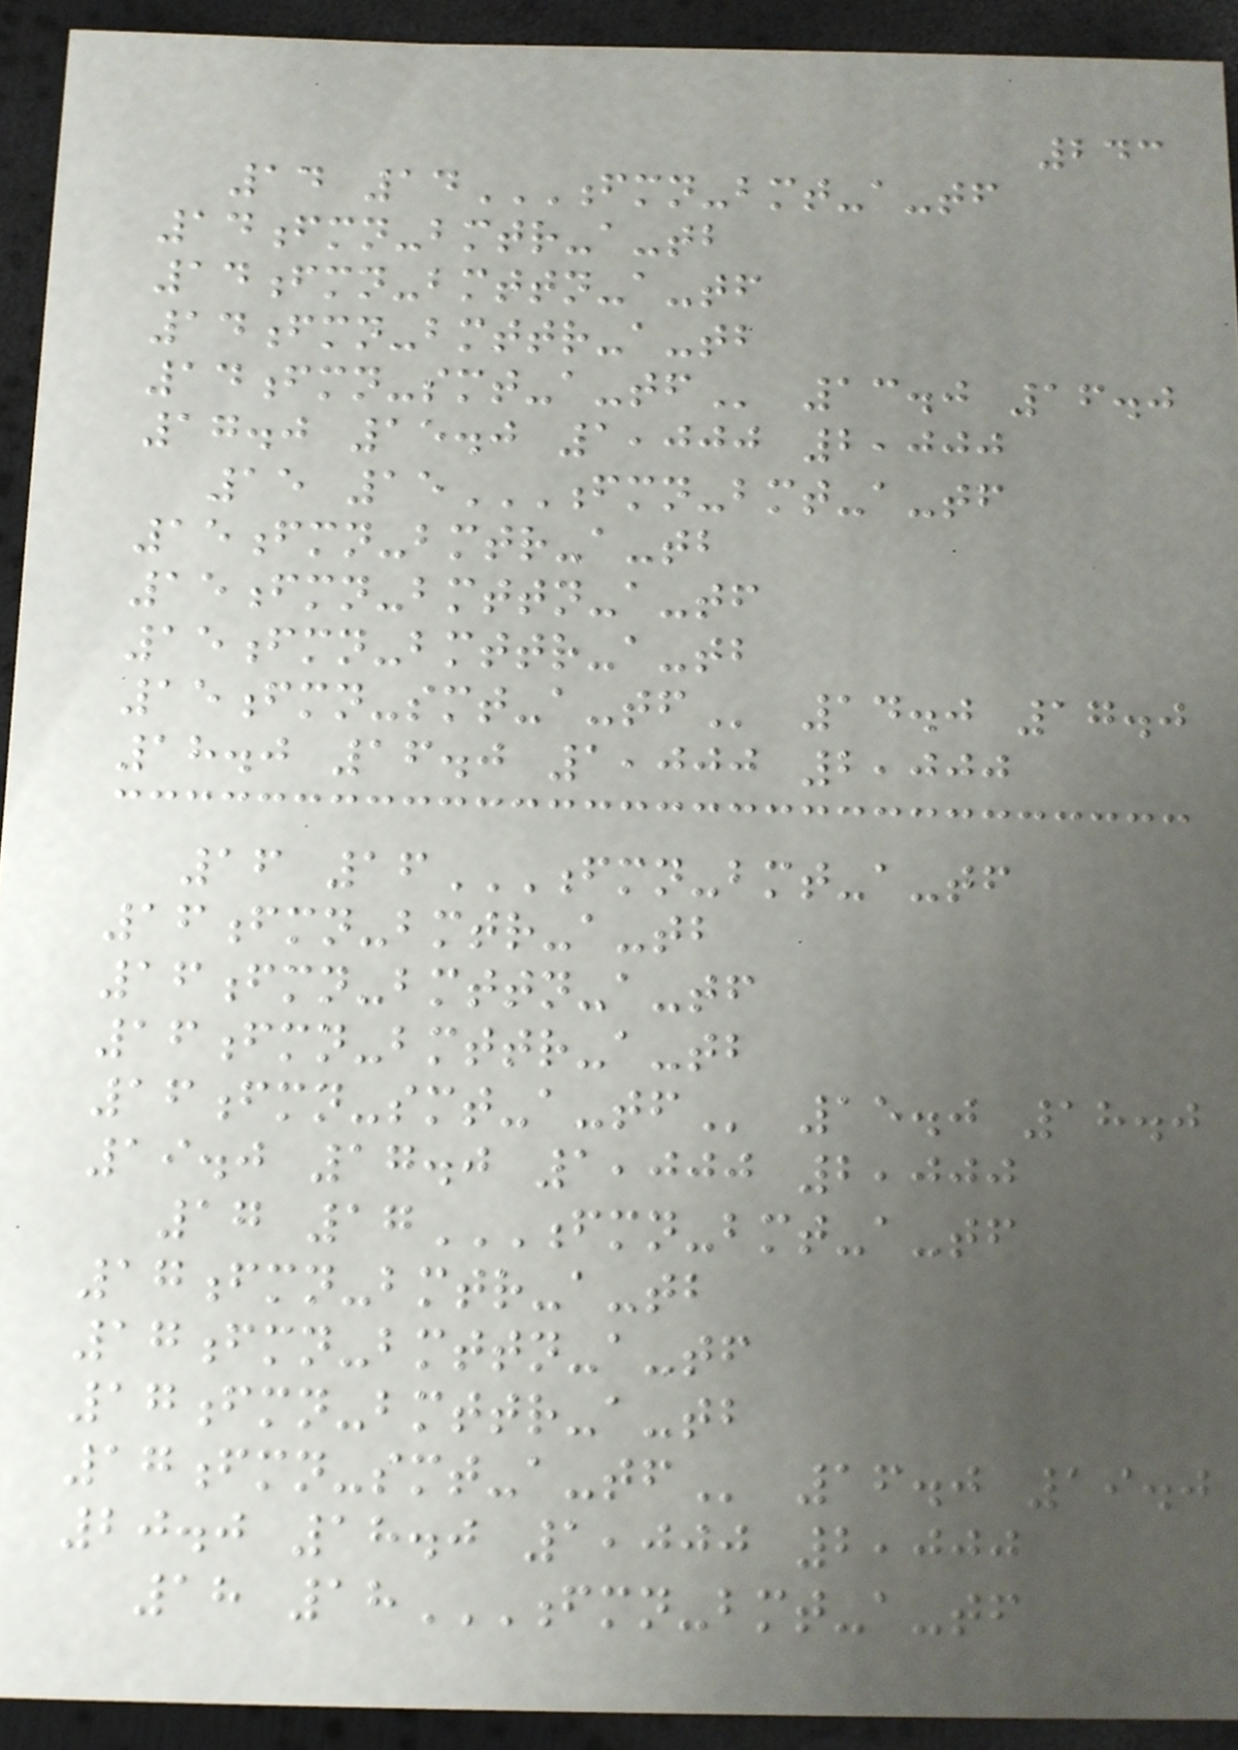243
14 14FMN-BMT-A-TF
14FMN-BMTR-A-TB
14FMN-BMTTN-A-TF
14FMN-BMTTR-A-TB
14FMN-SMT-A-TF 13.0 16.0
17.0 15.0 1,000 2,000
15 15FMN-BMT-A-TF
15FMN-BMTR-A-TB
15FMN-BMTTN-A-TF
15FMN-BMTTR-A-TB
15FMN-SMT-A-TF 14.0 17.0
18.0 16.0 1,000 2,000
16 16FMN-BMT-A-TF
16FMN-BMTR-A-TB
16FMN-BMTTN-A-TF
16FMN-BMTTR-A-TB
16FMN-SMT-A-TF 15.0 18.0
19.0 17.0 1,000 2,000
17 17FMN-BMT-A-TF
17FMN-BMTR-A-TB
17FMN-BMTTN-A-TF
17FMN-BMTTR-A-TB
17FMN-SMT-A-TF 16.0 19.0
20.0 18.0 1,000 2,000
18 18FMN-BMT-A-TF
